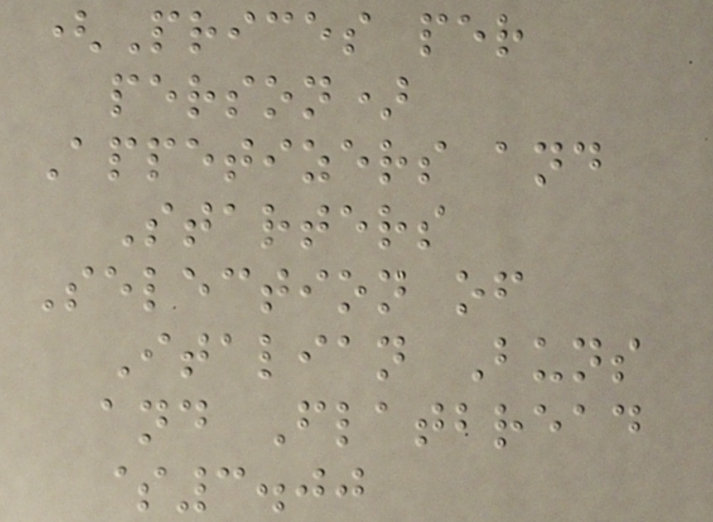(Prices per
person)
Appetizers and
Starters
Selection of
Italian Buns
and Flatbread
$3.00
